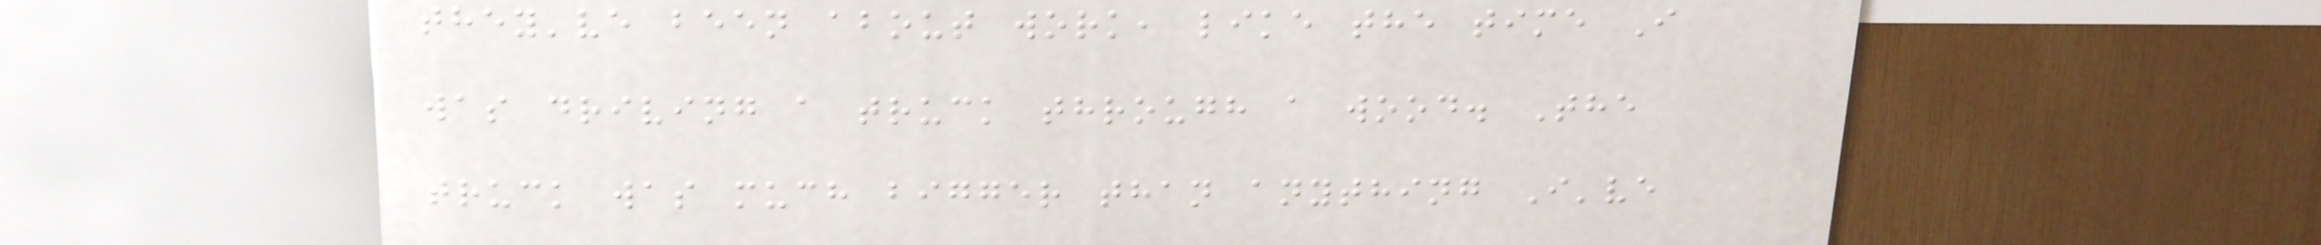they've been about work, like the time I
was driving a truck through a wood. The
truck was much bigger than anything I've
